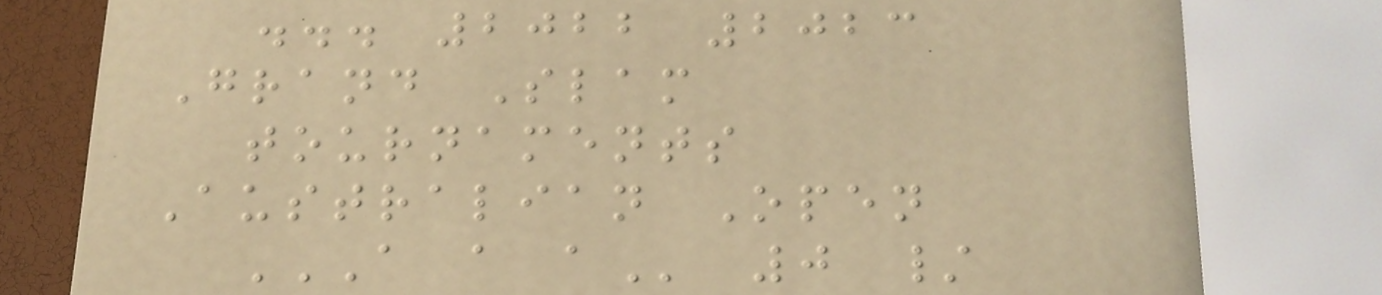... 2022 2023
Grand Slam
tournaments
Australian Open
A A A 0 /
